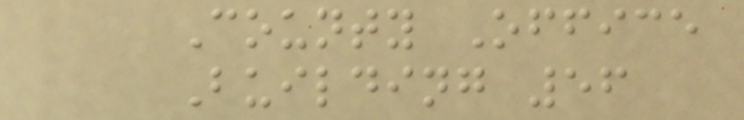County Office
Building 56
